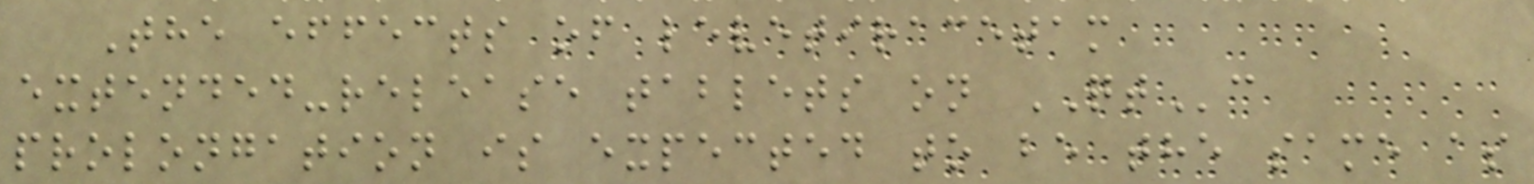The effects of levetiracetam
extended-release tablets on QTc
prolongation is expected to be the same as
